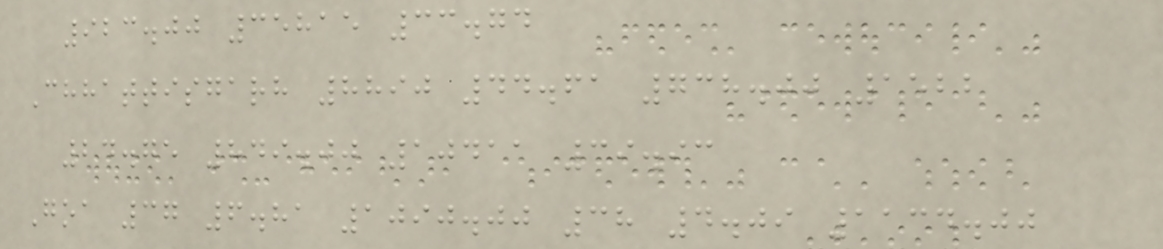923.00 35815 33.74
Chhattisgarh 8890 44.61 738.00 1522
24.75 849.00 10411 39.93
Goa 37 6.81 1090.00 38 4.09 1134.00
